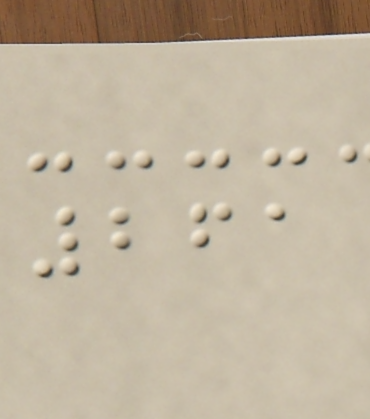261
